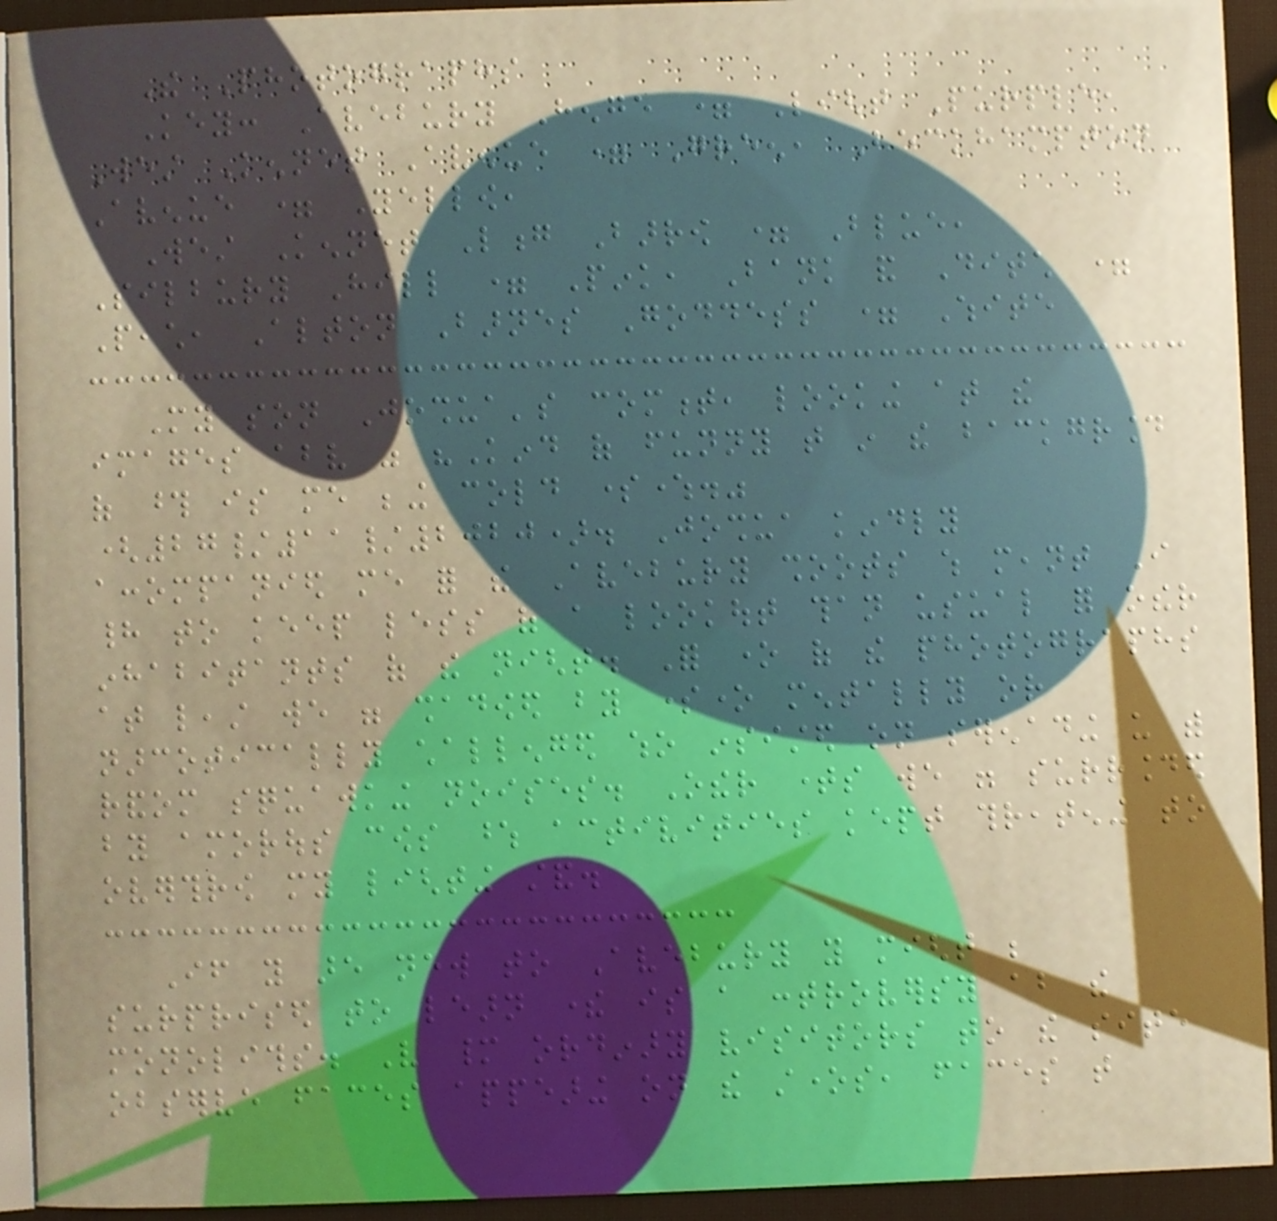The Photographs
Key: Avebury Henge = Light Purple,
West Kennet Avenue = Green, Beckhampton
Avenue = Yellow,
West Kennet Long Barrow = Blue,
Silbury Hill = Pink, Bank and Ditch =
Peach, Alton Barnes Goddess = White
My son Joshua's comment, looking at the
images above was "Kind of funny that in the background
of those is me being cold somewhere."
(27/11/2020). Joshua kindly
accompanied me for the Avebury shoots which meant I
had to keep less of a lookout than usual for other
inhabitants of the night. For one of the photographs
at least we were shadowed by someone mentally or
narcotically challenged who insisted on serenading us with
random squawking noises. Other times we were surrounded
by amorous cows whose activities kept threatening to
overthrow my lighting stand.
If you are new to Avebury you might be
surprised to learn there is a controversy about the
monoliths. Very many ordinary visitors to the site
observe faces appearing on the stones, faces that
